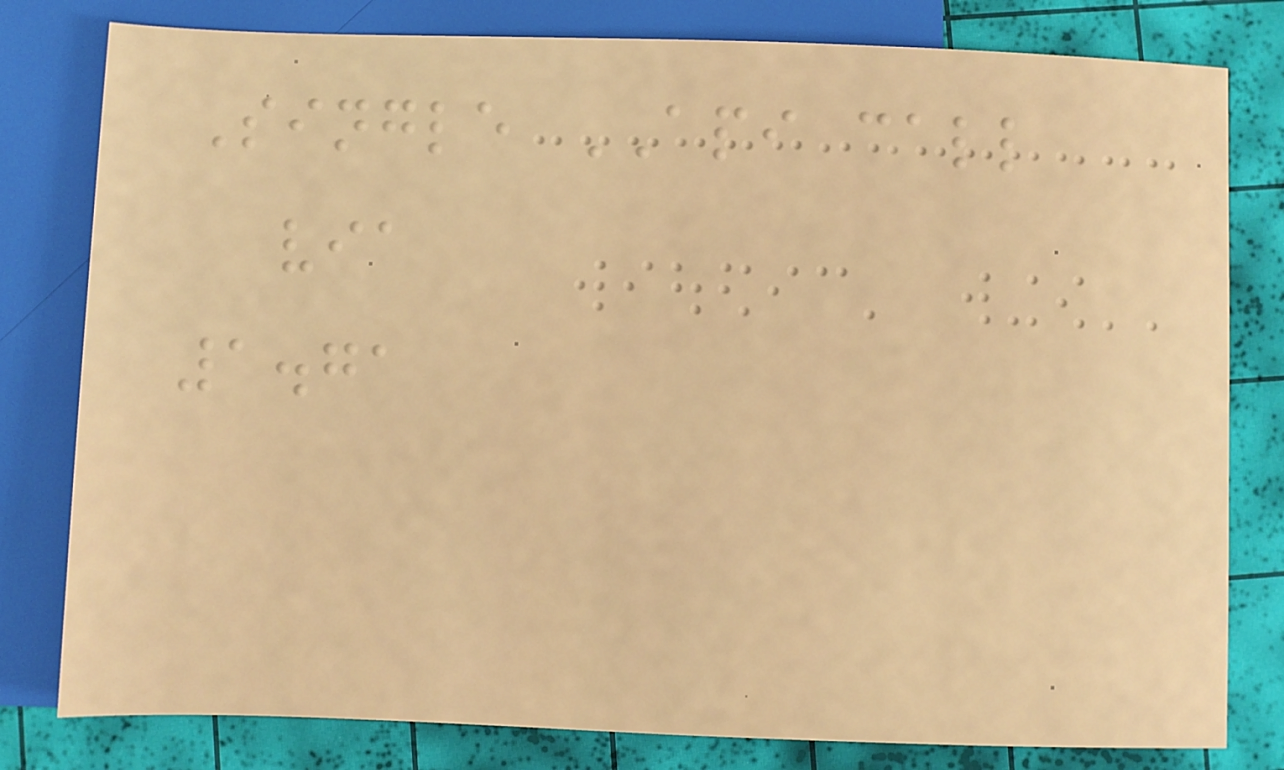Single API call
via
1.71
